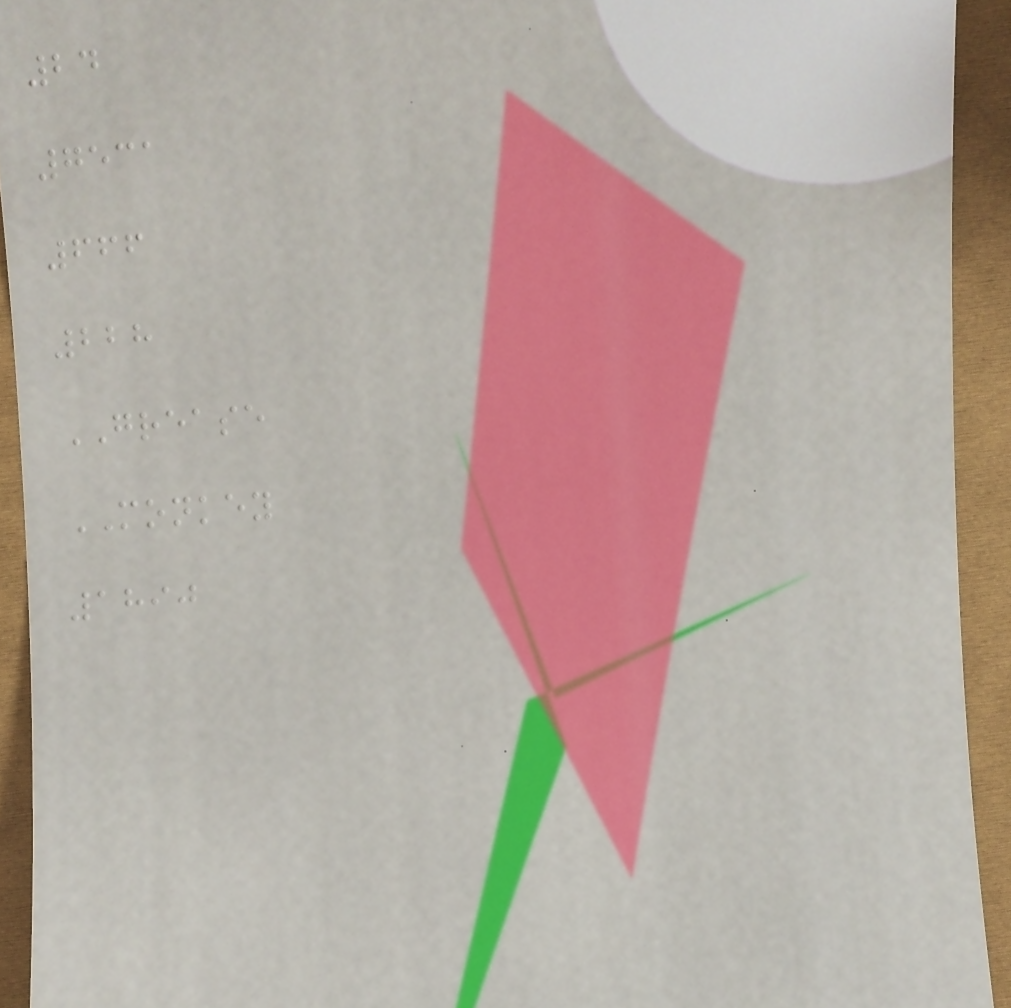24
7531
666
228
GREASE
MONKEY
1890
